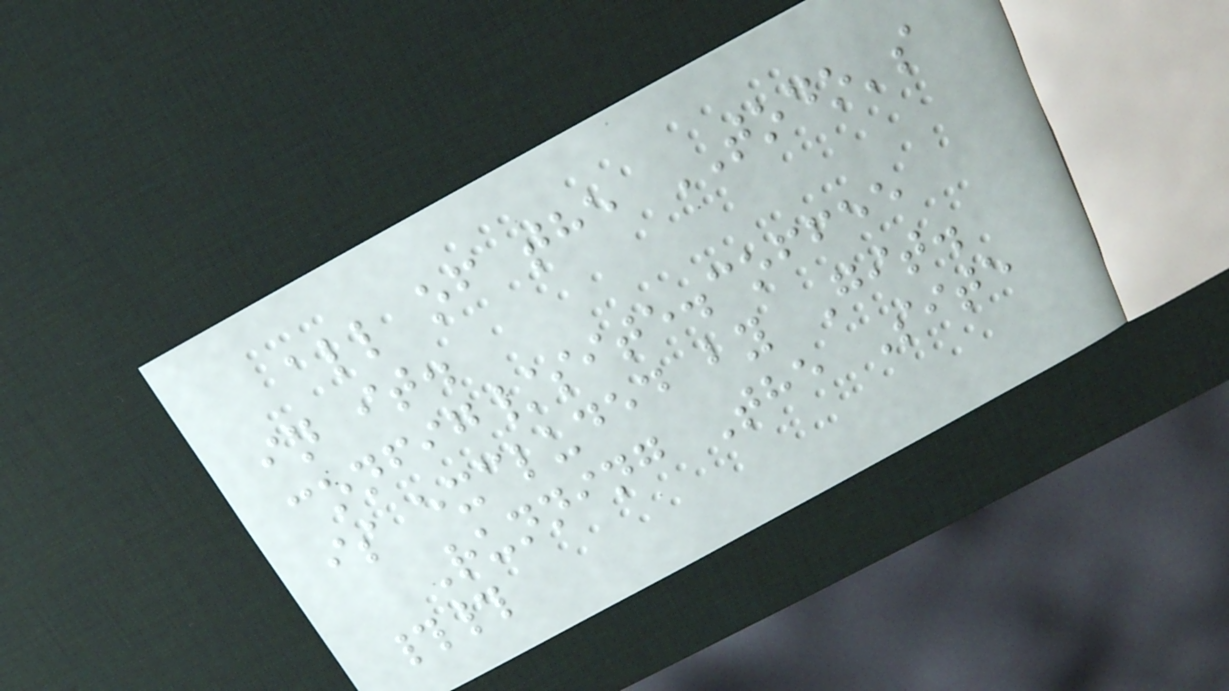all of the TODO's
in it.
config/site.coffee
is excluded by Git.
Running The Site
##
